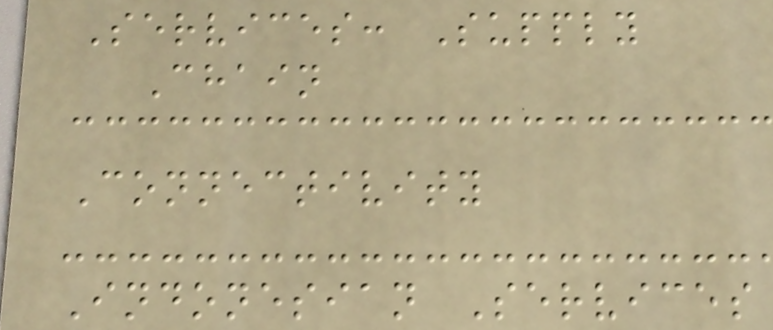Services: Supply
Chain
Connectivity
Indonesian Services
